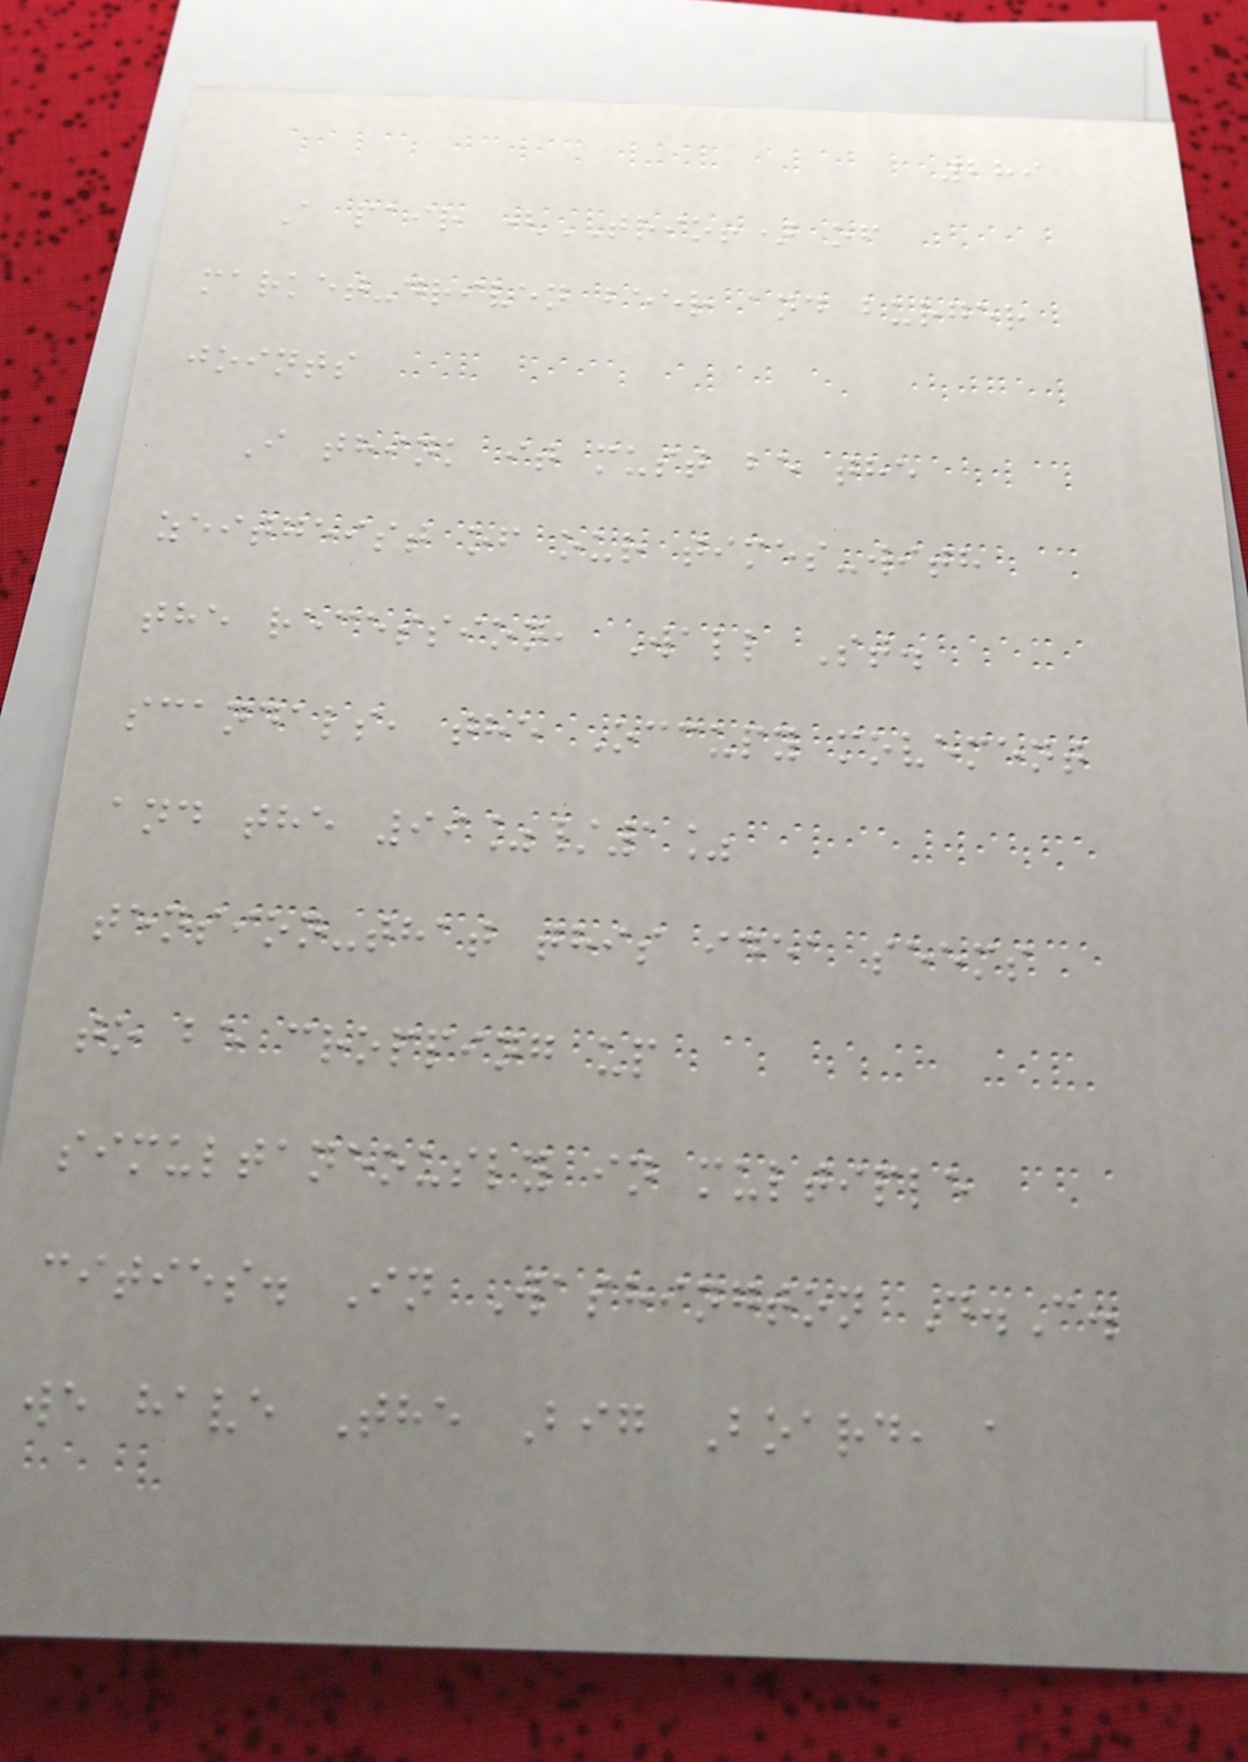289
A pair (TRIO!) of
market-driven beer and burger
joints
I think it must be the
zeitgeist of our times-with
the recession, Wall St.
scandals, the Occupy movement
and the 99%/1%
tension-that this idea seems
to be cropping up
simultaneously in multiple
cities. In Washington D.C.
we have The Big Board, a
